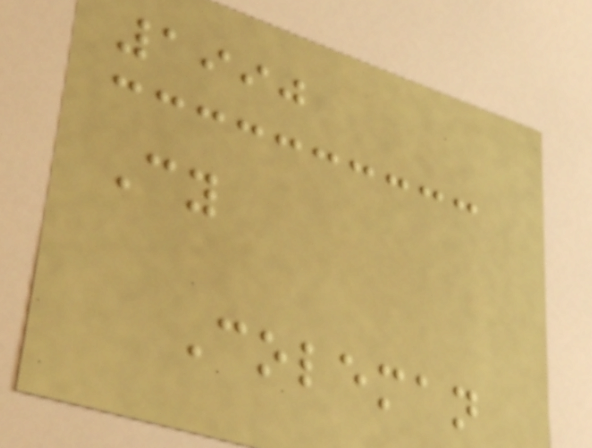1990
Cy
Coleman
